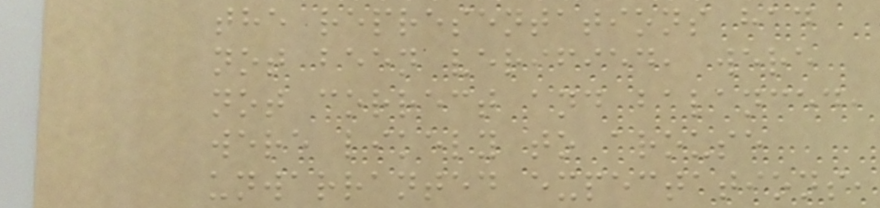the representations had
not been verified, were
not correct and balanced,
were likely to arouse
unwarranted expectations,
